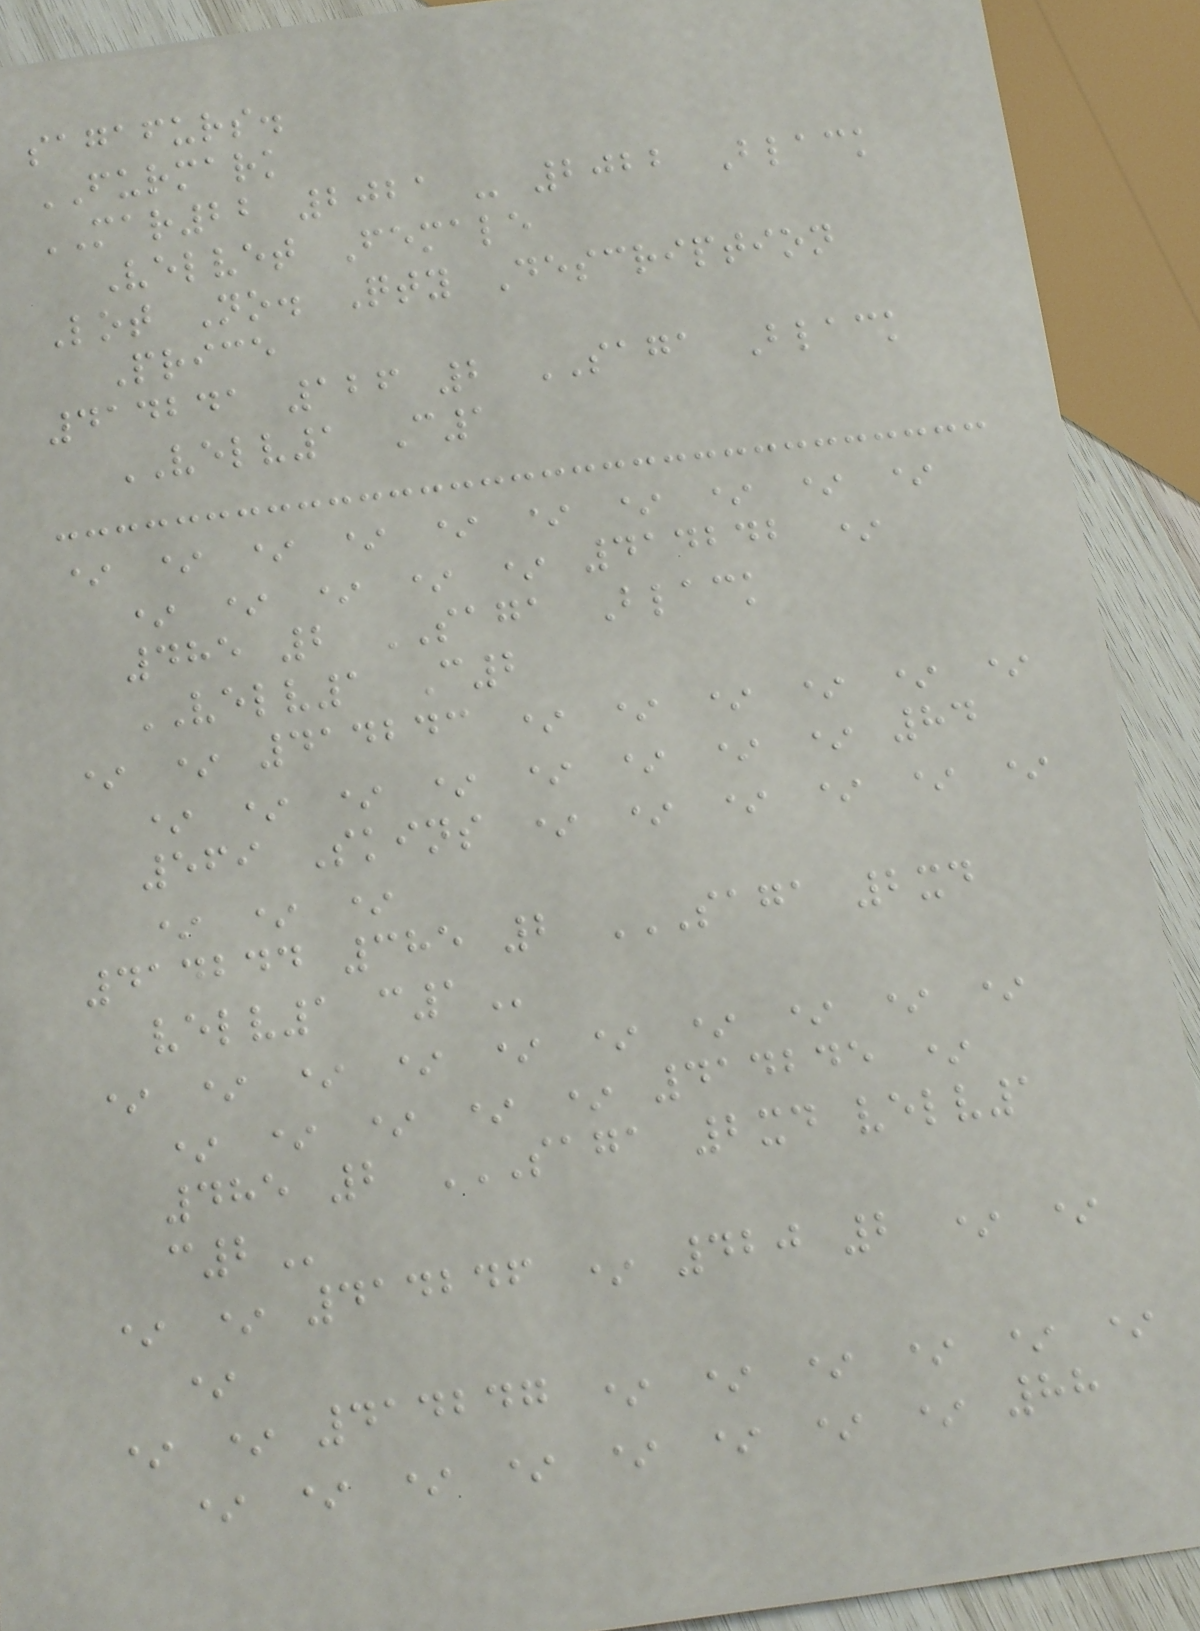sagafurs.
FURMARK
MAR22 2021 - 2022 Black
Velvet Female
Lot No. Qty Description
Price
414241 126 2 SAGA Black
VELV1 C1
* * * * * * * * * *
* * * * * 414242 *
485 2 SAGA Black
VELV1 C2
* * 414243 * * * * * *
* * * * * * * * 84
569 Skins * * * * * *
* * *
414244 385 2 SAGA 2XD
VELV1 C1
* * * * * * * * * *
* * * * * 414245 *
485 2 SAGA 2XD VELV1
C2
* * 414246 * 420 2 * *
*
* * 414247 * * * * * *
* * * * * * * * 88
